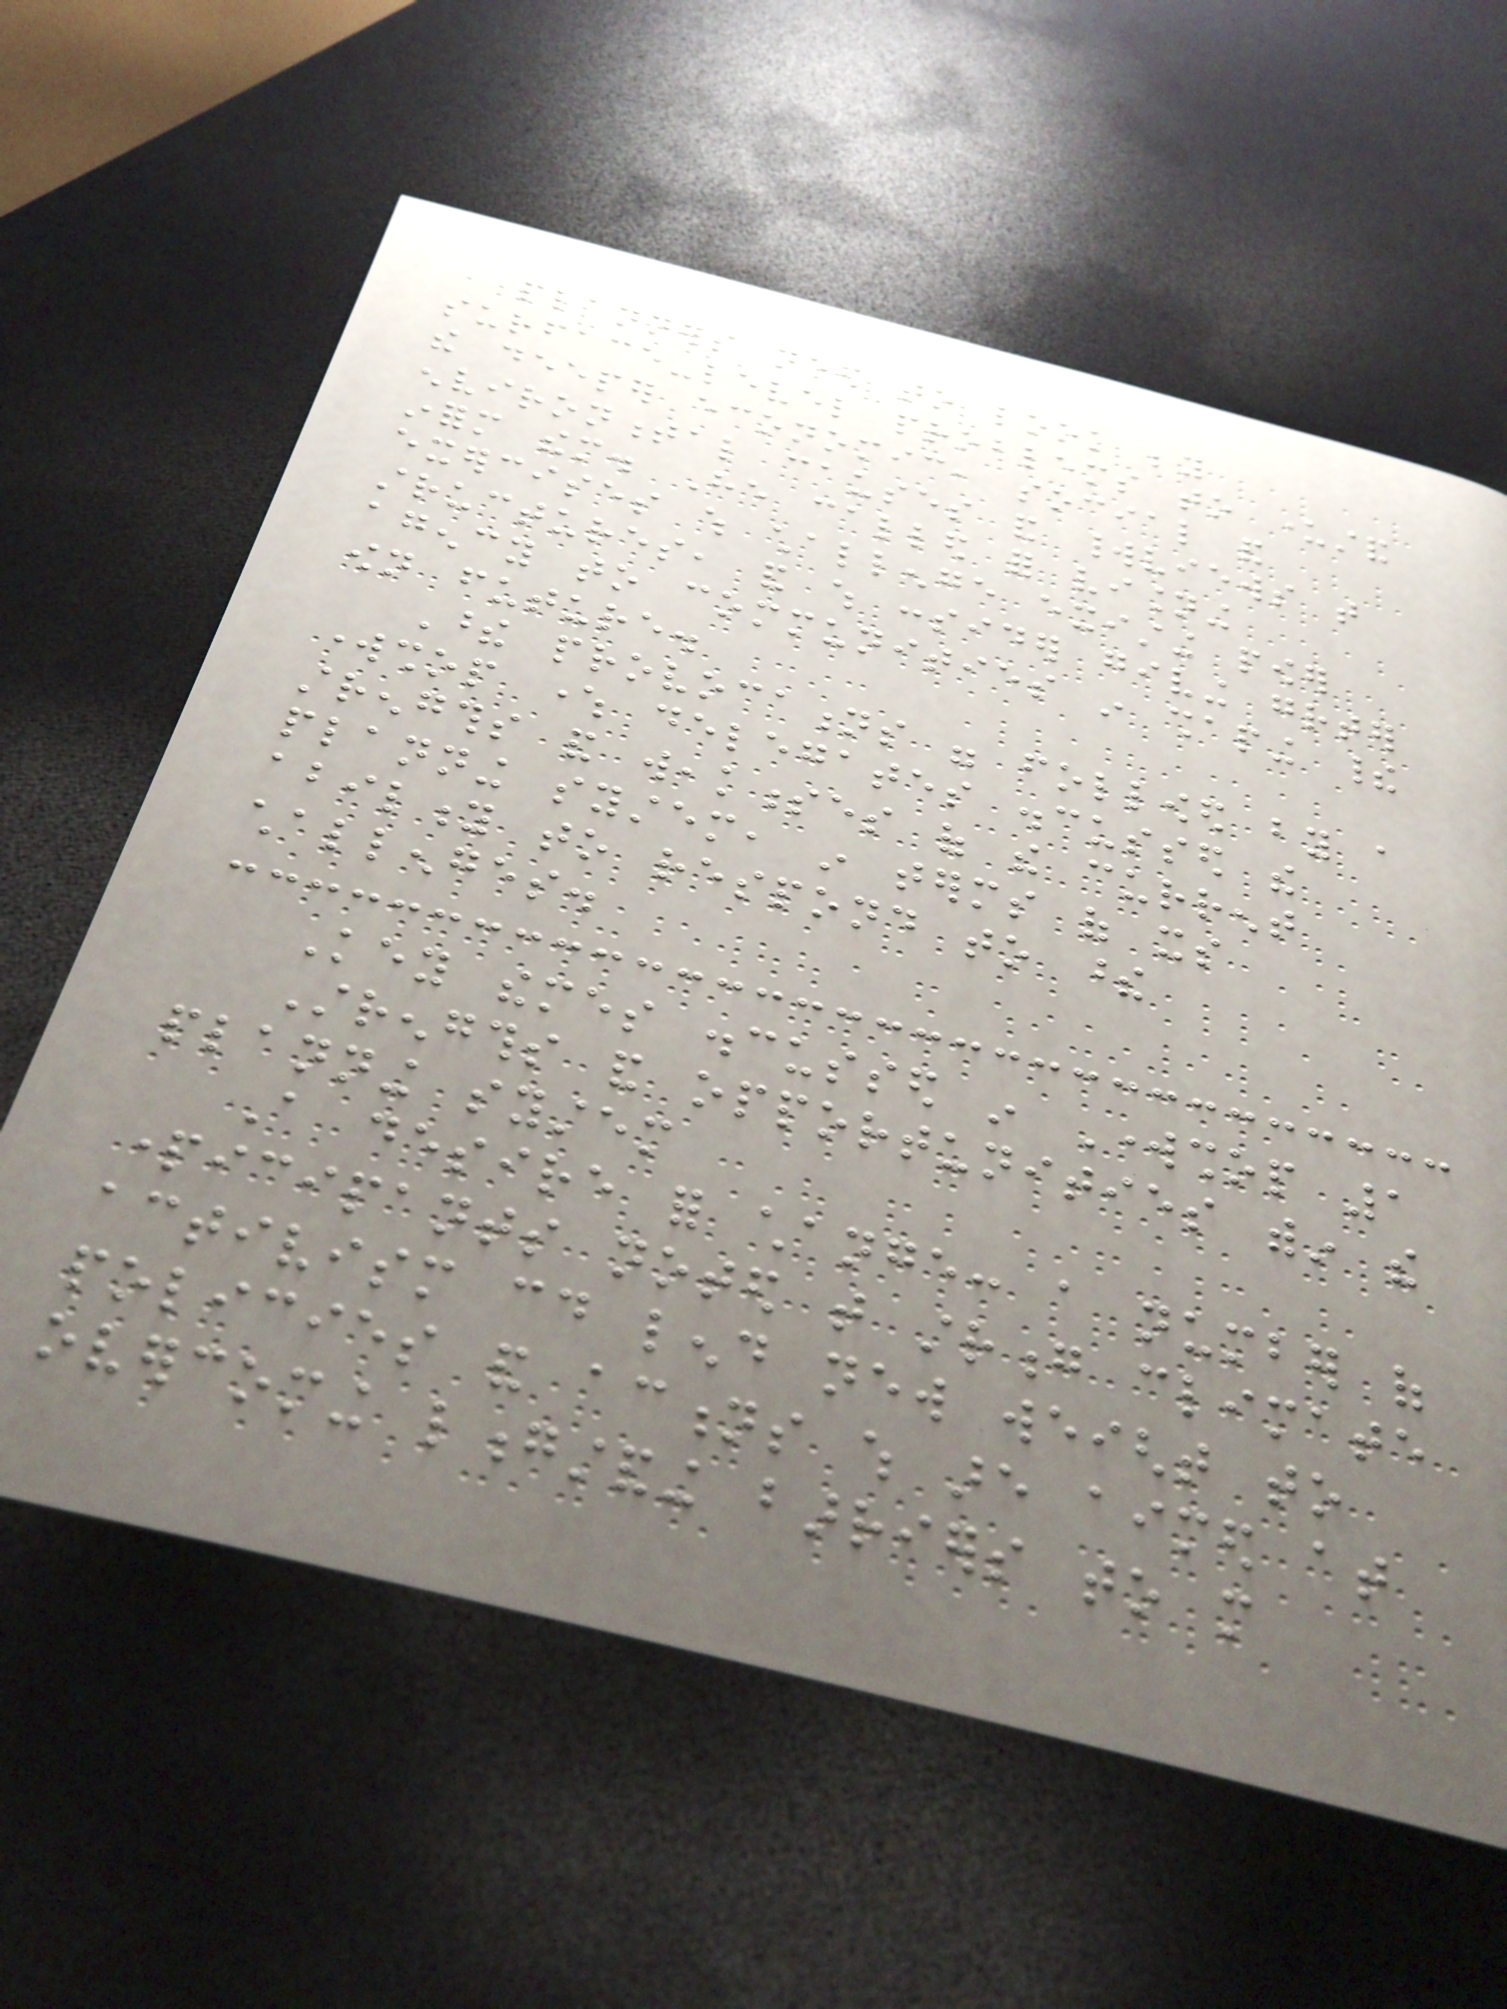planners need to look beyond
surface-level problems to understand
the deeper economic, social and
environmental causes and worldviews that
inform them. He called for visioning
exercises which challenge existing power
structures, and which consider giving greater
agency to communities in shaping their
own future.
These provocations were followed by a
workshop where delegates discussed the
strengths and weaknesses of the current
planning system, in terms of its
ability to respond to these
challenges.
Key themes discussed in Workshop 1
Strengths and opportunities within the
planning system
A desire for change: a number of
participants noted that strong climate
activism could lend new weight to
policies and actions which are aimed at
overcoming longstanding barriers to more
